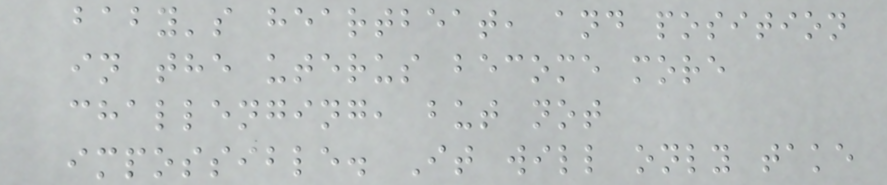baby's heartbeat, and position
in the uterus become more
challenging, but not
impossible. It will only take
